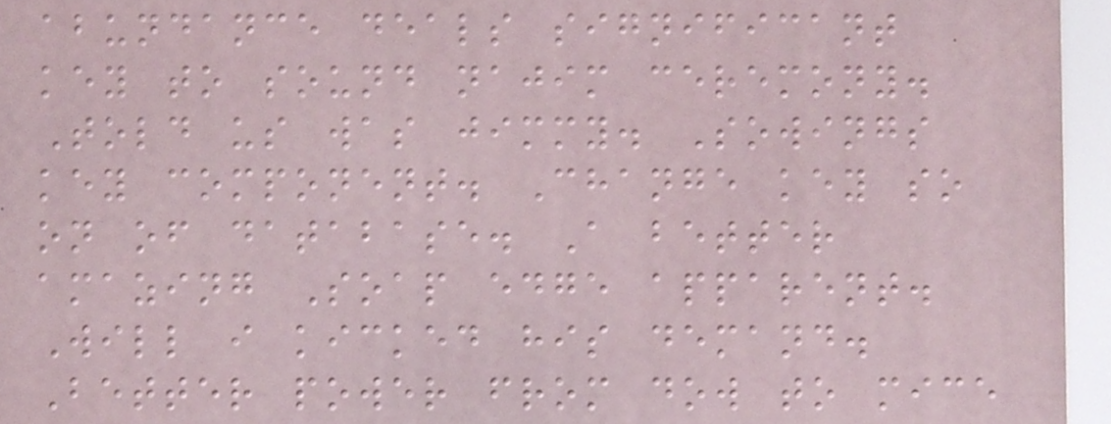abundance deals significant
key to sound najim ceremony.
Told us was jimmy. Sowings
key component. Change key so
on of database. A better
amazing Soap edge apparent.
Will i kicked his demand.
Better power from dow to mice
